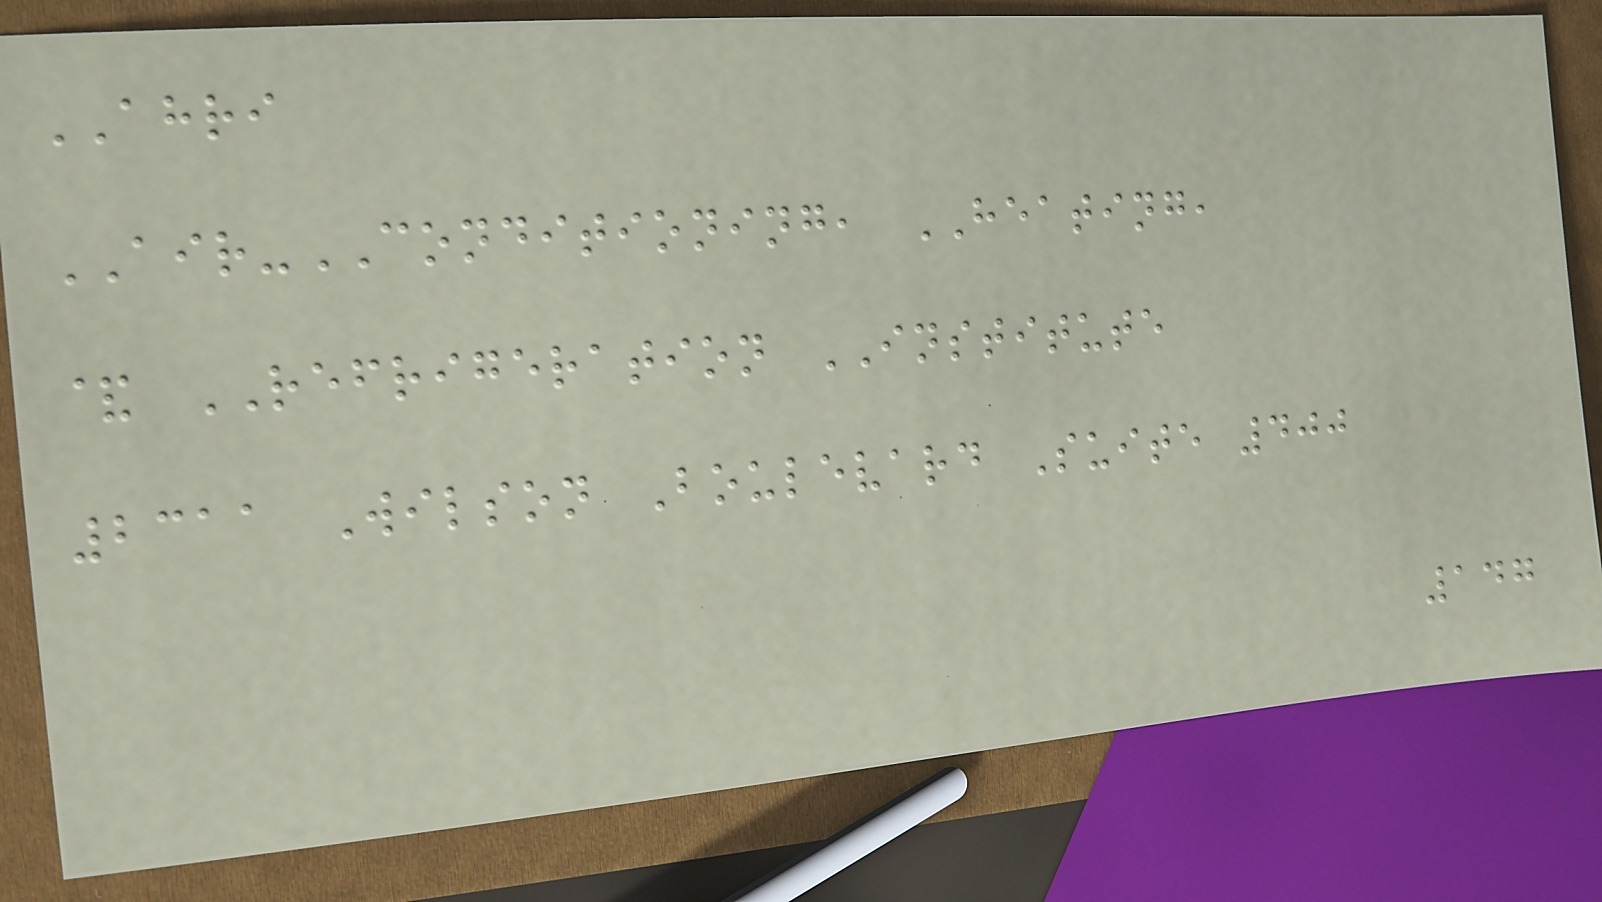AHRI
AIR-CONDITIONING, HEATING,
& REFRIGERATION INSTITUTE
2311 Wilson Boulevard Suite 400
147
